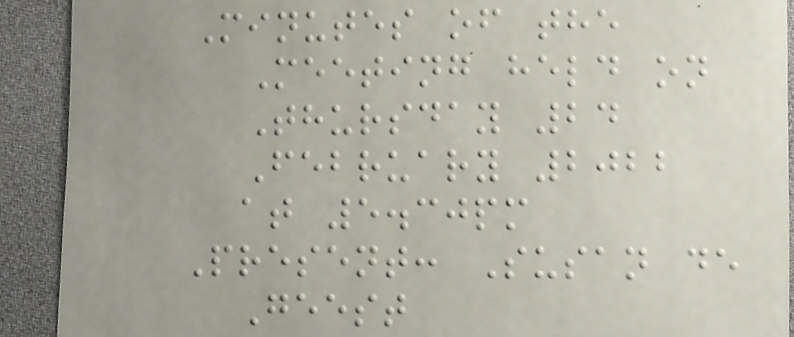Minutes of the
Meeting held on
Thursday 24
February 2022
at 5.30pm
Present: Susan de
Geest
